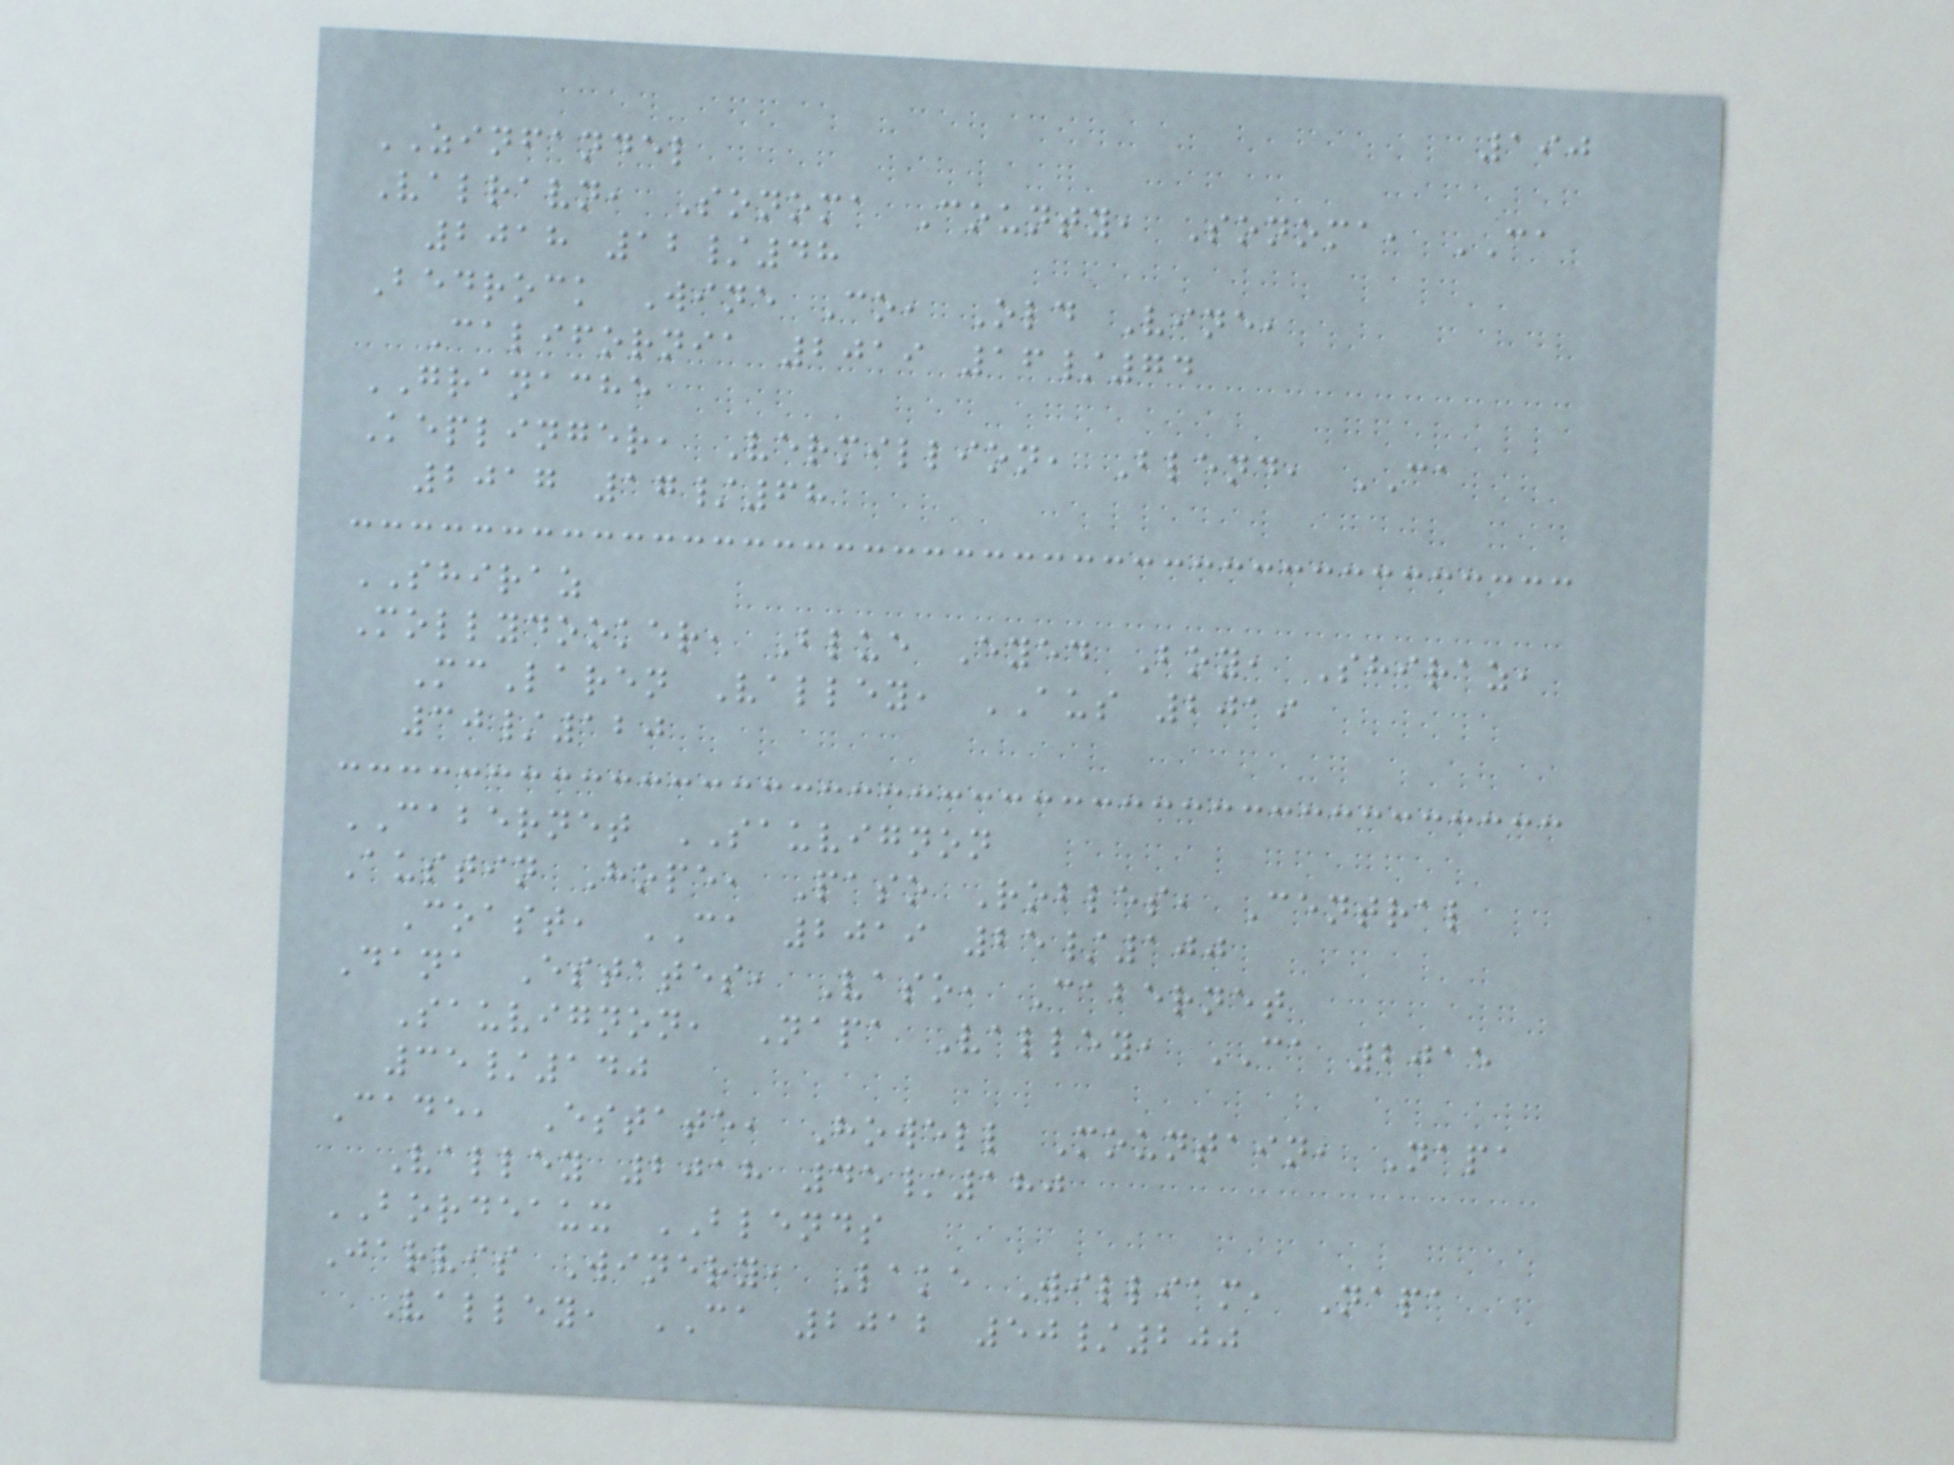190
ZINFANDEL
Valravn, Sonoma County, Sonoma, CA
2018 12/48
Bedrock Wine Co, Old Vine,
California 2019 16/74
GRANACHE
Keplinger, Vermillion, Blend, CA
2017 17/68
SHIRAZ
Mollydooker, Blue Eyed Boy, Shiraz,
McLaren Valley, AUS 2019
30/120
CABERNET SAUVIGNON
Austin Hope, Paso Robles, Central
Coast, CA 2019 25/100
Dana Estates, Vaso, Cabernet
Sauvignon, Napa Valley, CA 2015
35/140
Cade, Estate, Howell Mountain, Napa
Valley 2018 45/180
BORDEAUX BLENDS
Jarvis Winery, Lake William, Napa
Valley, CA 2012 50/200
